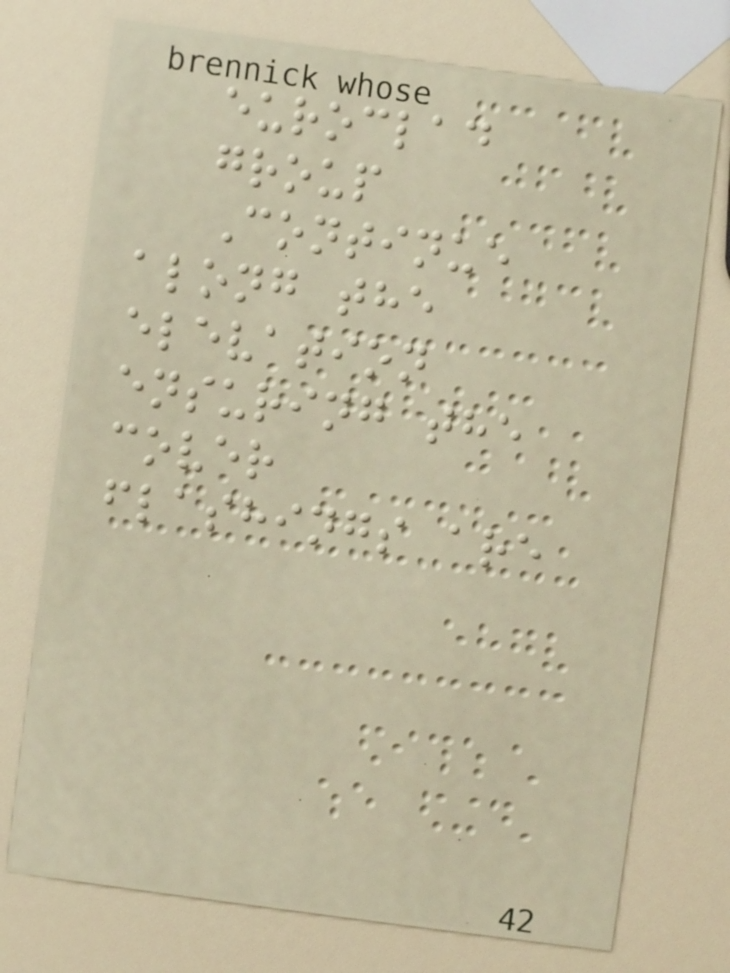euroclad
group
Continue
along the
elevation
ensuring the
cover
flashings are
